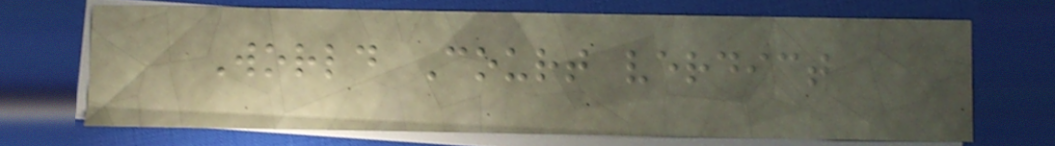World Court verdict
